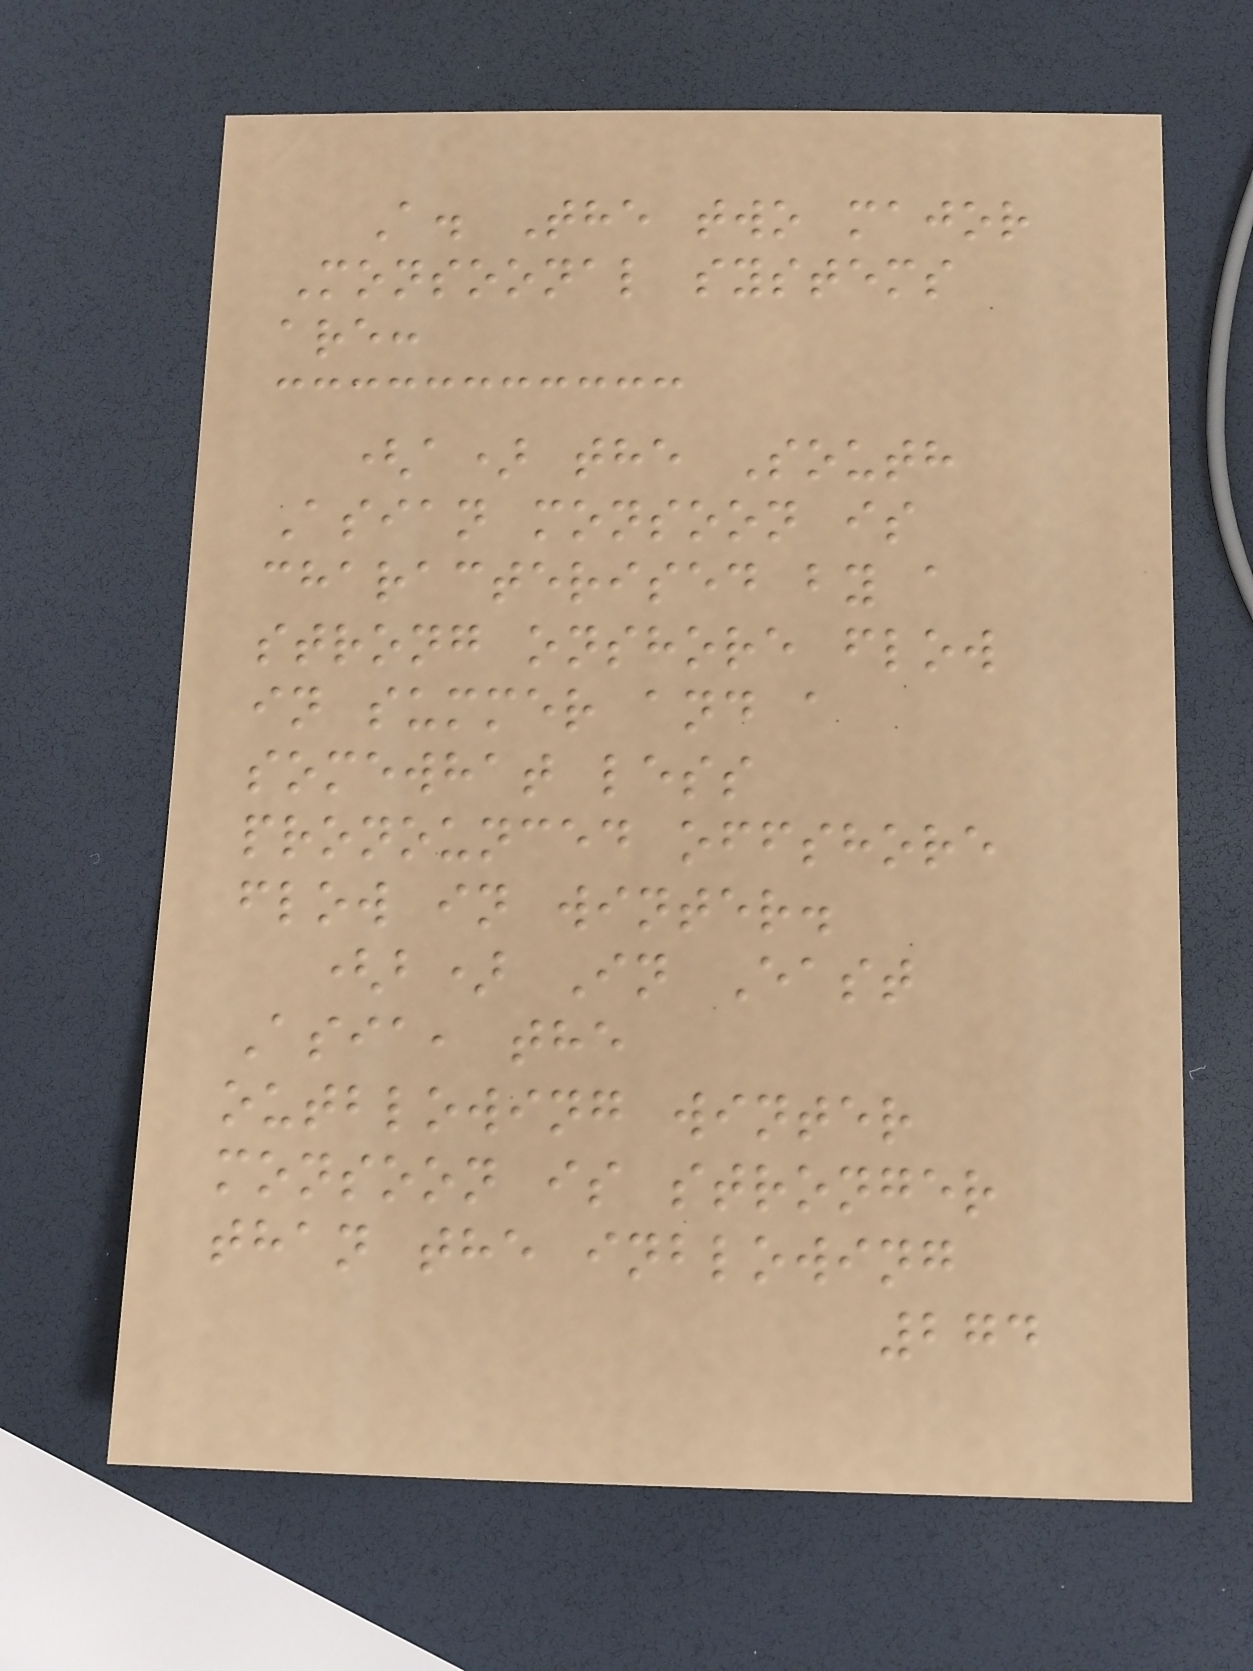A. The two major
Monsoonal systems
are:
(a) the South
Asian monsoon is
characterised by a
strong onshore flow
in summer and a
somewhat less
pronounced offshore
flow in winter.
(b) In East
Asia, the
outblowing winter
monsoon is stronger
than the inblowing
274
